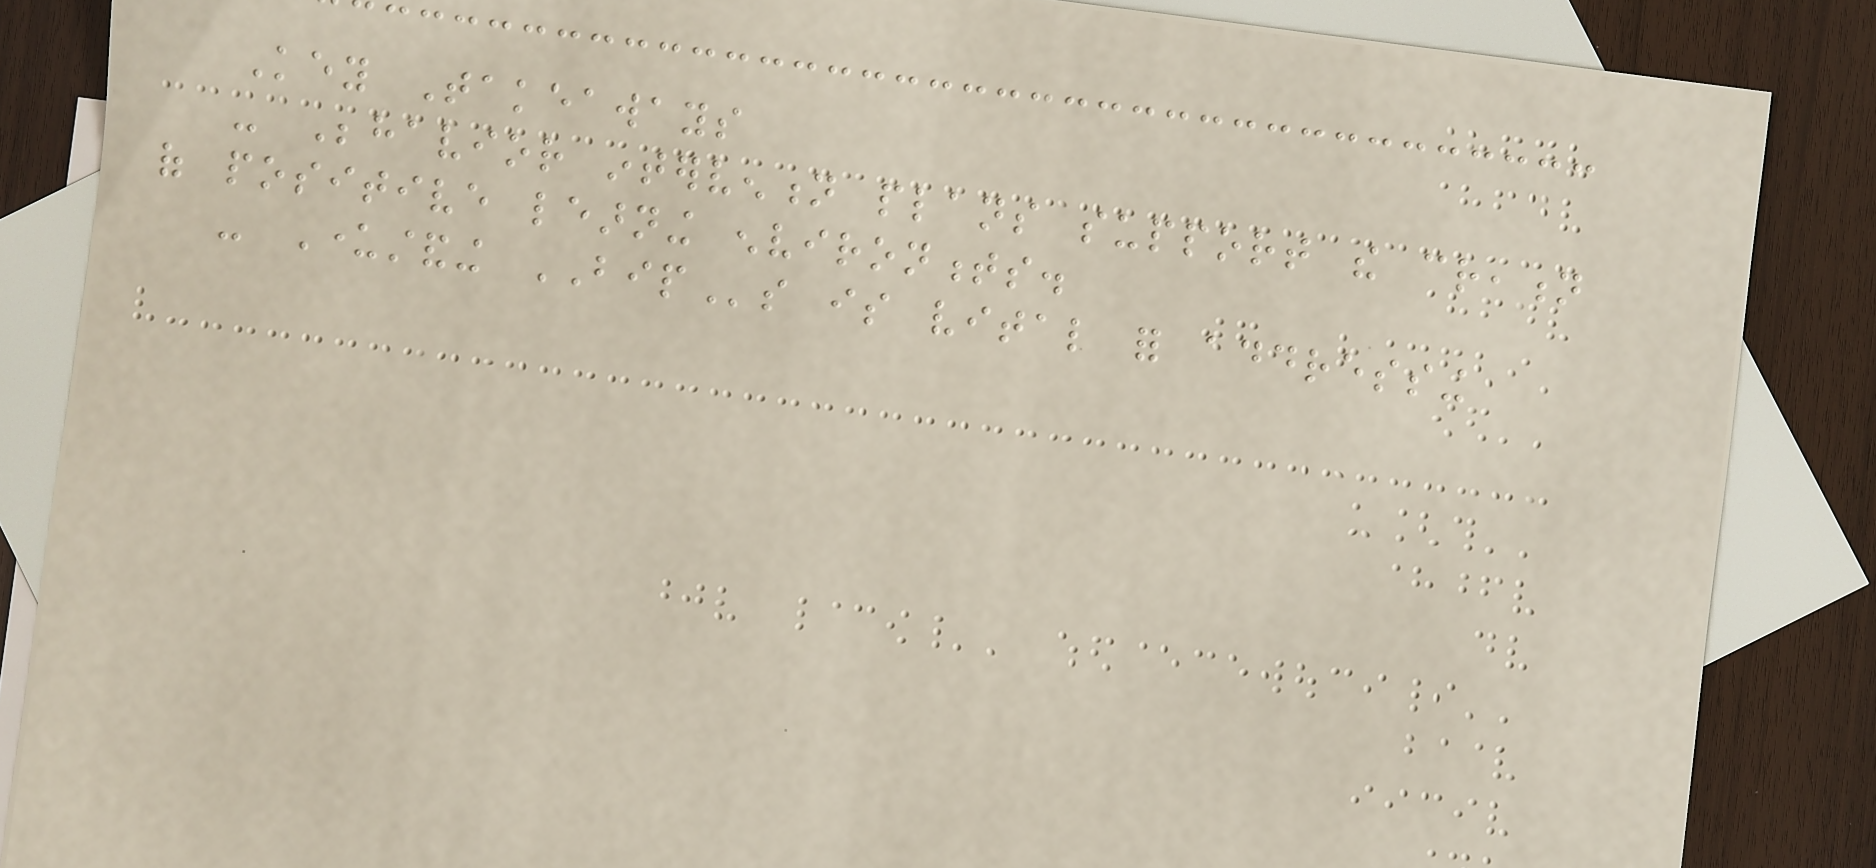Key Takeaways
- Behavior intervention plans support the creation
of positive learning environments.
- Understanding BIPs is vital for addressing
